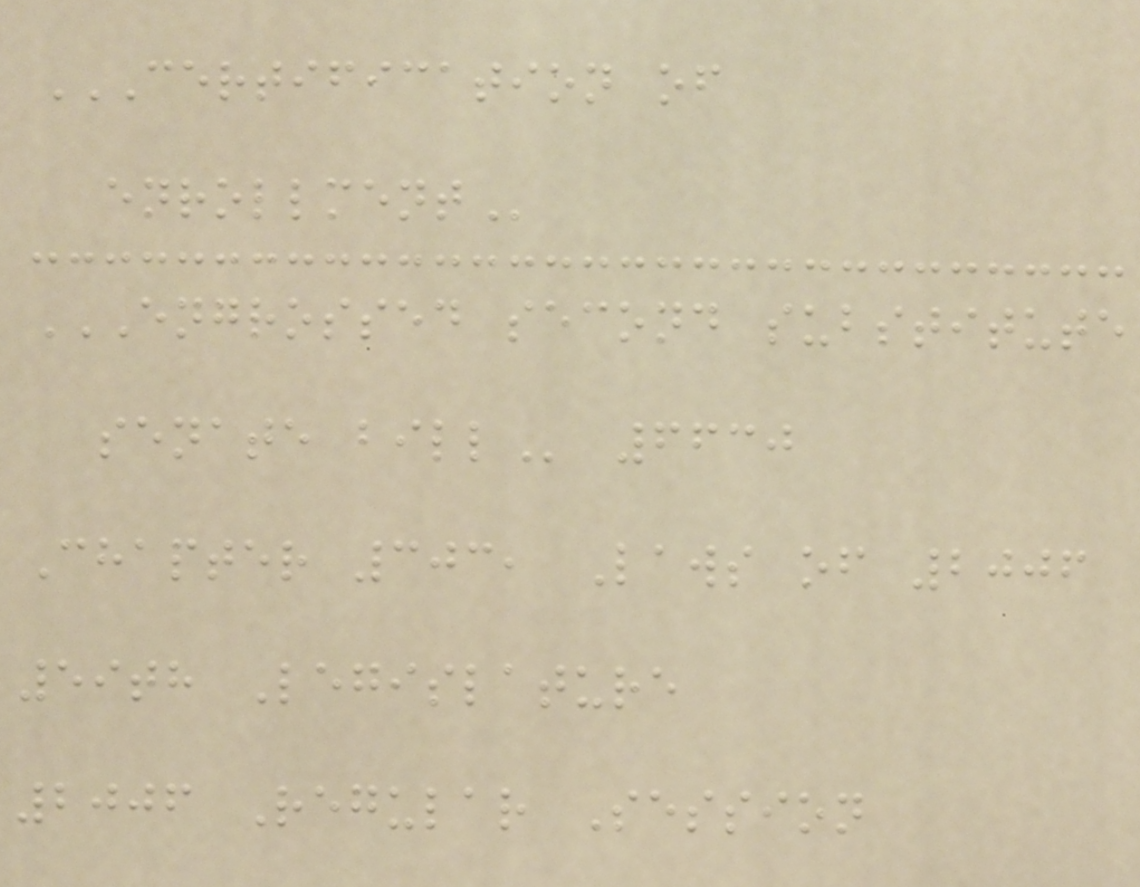CERTIFICATION OF
ENROLLMENT
ENGROSSED SECOND SUBSTITUTE
SENATE BILL 6630
Chapter 303, Laws of 2006
59th Legislature
2006 Regular Session
